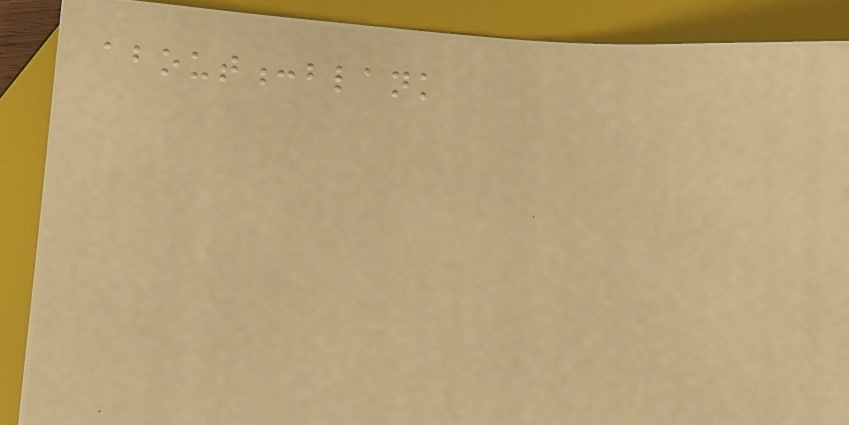about:blank
